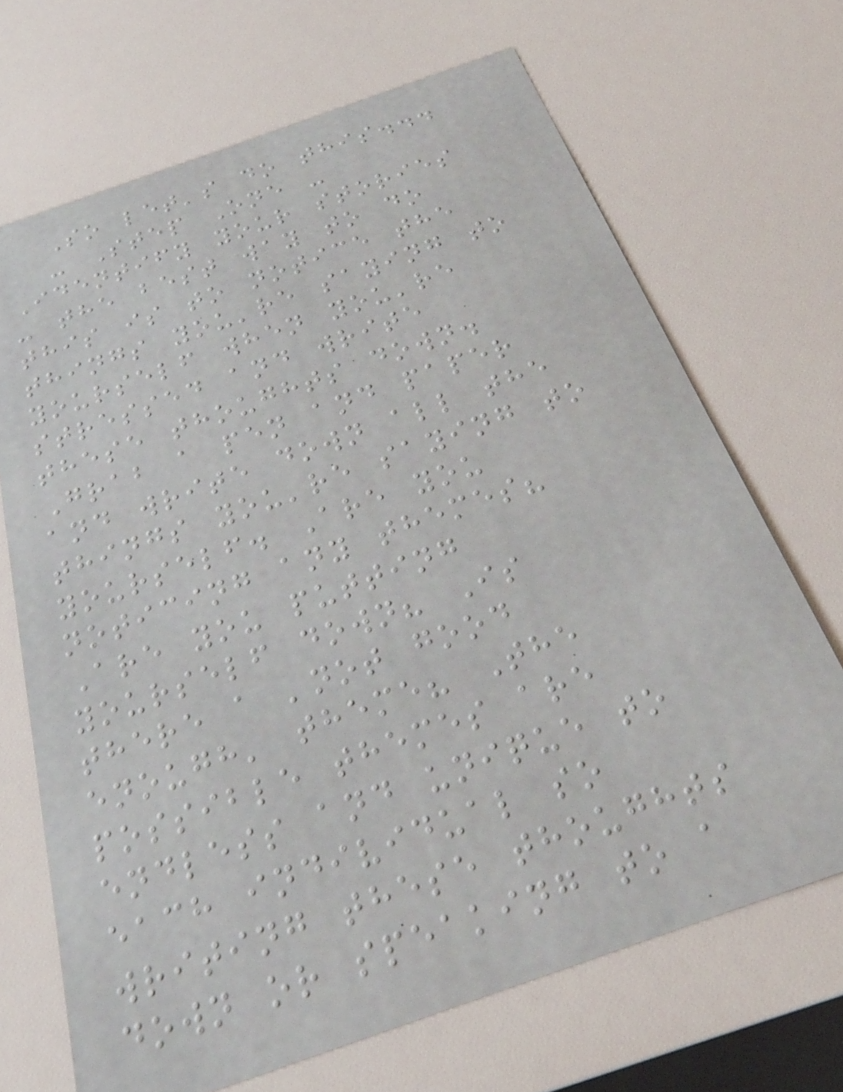So let's do this...
- Step One -
Identify your stories
- the best way to do
this is to notice the
things you're saying to
yourself when you're
stressed and write
these thoughts down.
Grab a pen and paper
and write down all the
things you're saying to
yourself. Are you
noticing any themes?
Are you putting
yourself down? Is
there a 'not good
enough' theme? The
possible themes are
endless and unique to
each individual so
writing these thoughts
down or speaking to a
